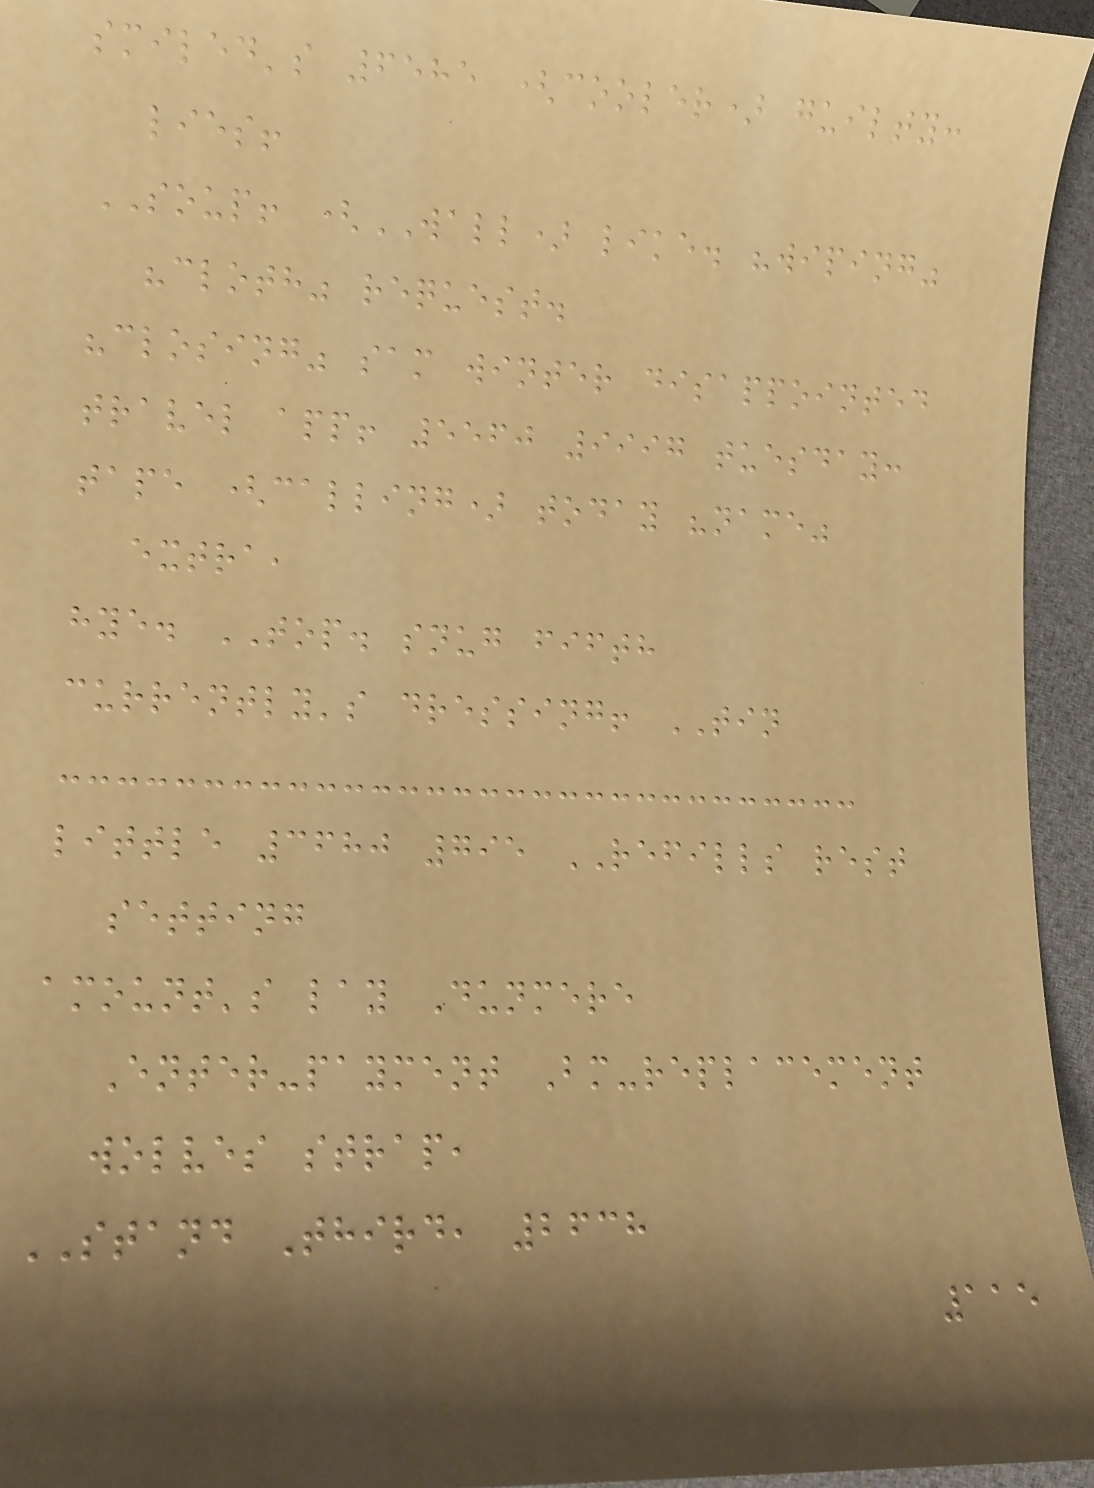smiled's 6585 (cooler) guilty:
lies!
SOUP! (WALL) like. "wiping"
"cloth" request.
"closing" sam winter disappointed
travel app! 5560 9997 tuesday:
tape (calling) today "name"
extra,
hye. TOP. snug fifth
currently's dressing! TIN
little 3680 795 REFILLS rest
setting
amount's lay Dunmere
Enter-payment Bm-replacement
wolves strap,
STAND Third, 2638
115
